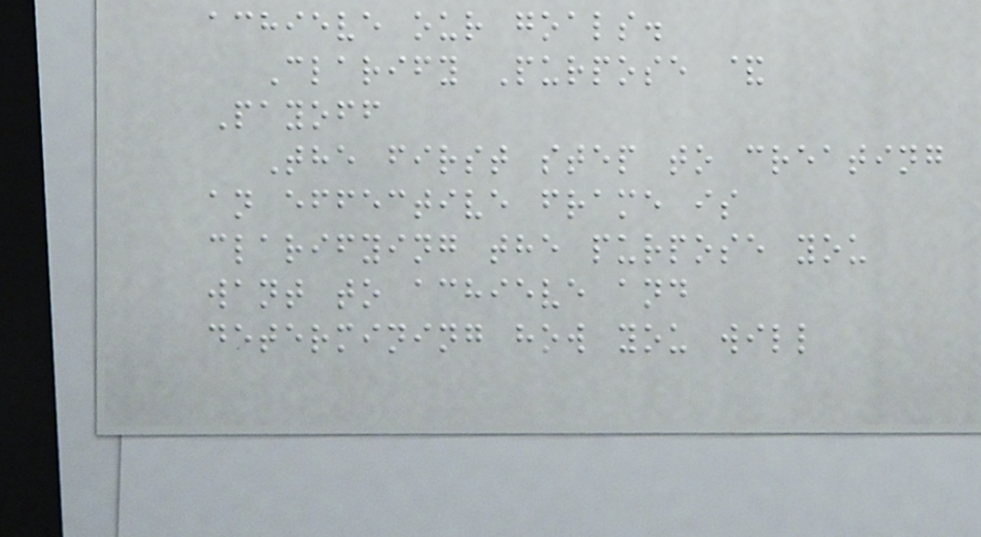achieve our goals.
Clarify Purpose &
Payoff
The first step to creating
an effective frame is
clarifying the purpose you
want to achieve and
determining how you will
